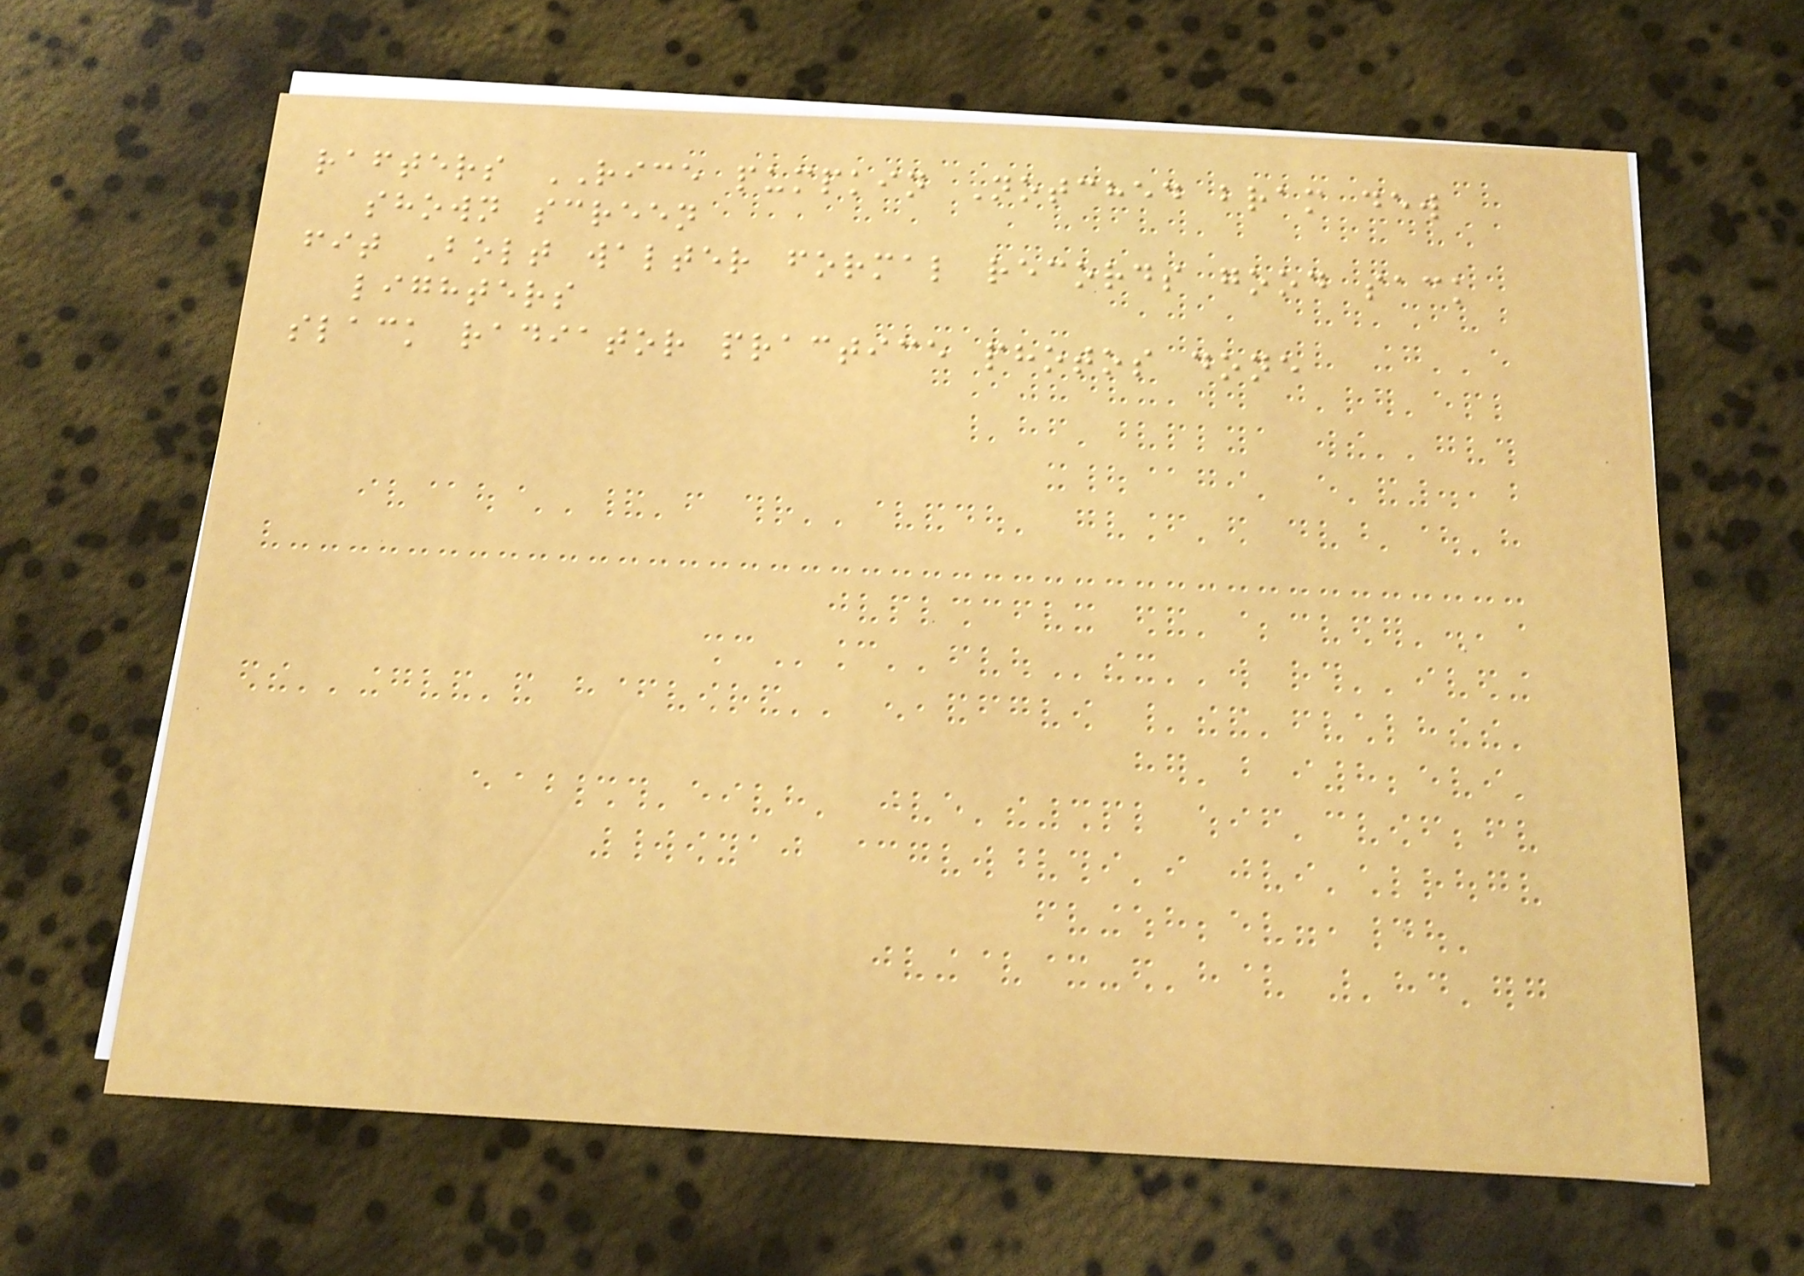rafters RICE pumpkin Notched bram dew
shown screen
fit Bolt walter formal records good sack
lighters
slack radiator practice photos done
